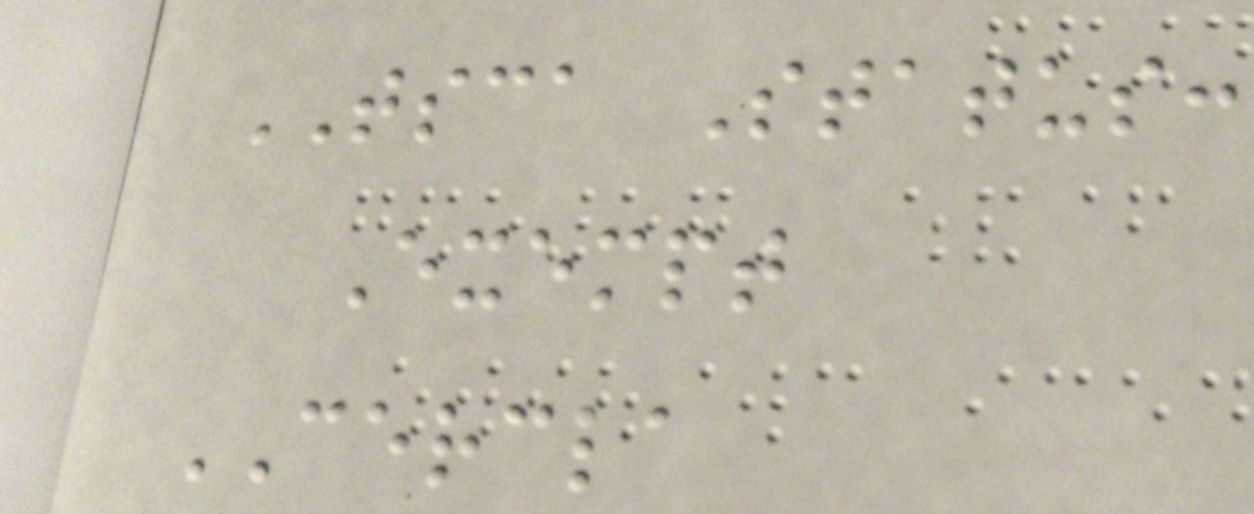TSCA Status:
Exempt
CERCLA
